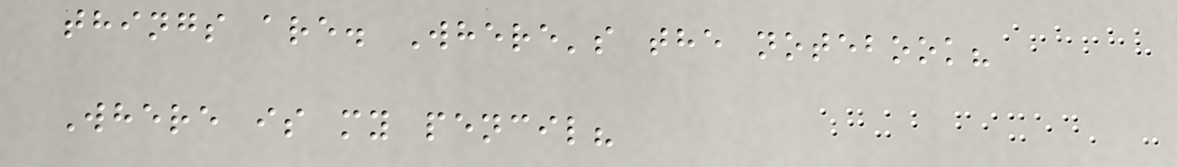things are. Where's the notebook?
Where is my pencil?
